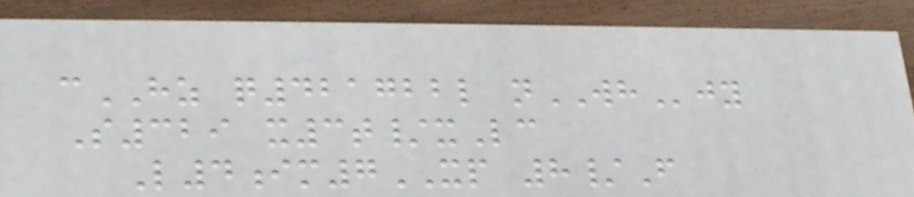cHZ q421722l nWHjy
S329 x3t/xLc
L4im7XP 8/F
